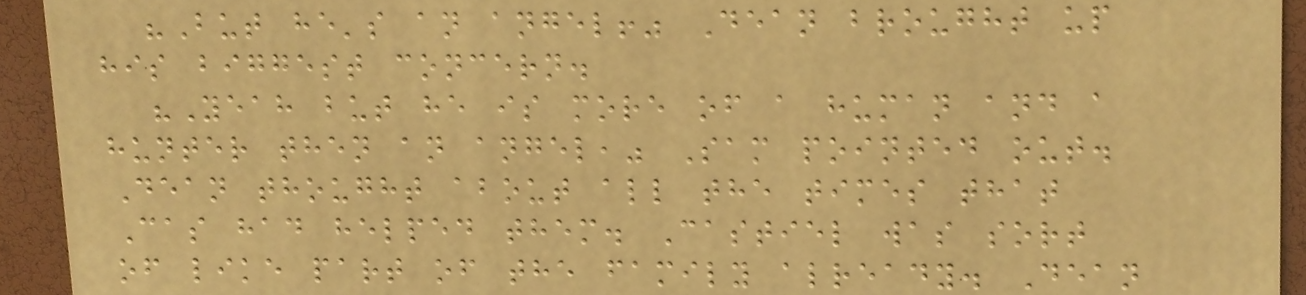"But he's an angel!" Dean brought up
his biggest concern.
"Yeah but he is more of a human and a
hunter then an angel," Sam pointed out.
Dean thought about all the times that
Cas had helped them. Castiel was sort
of like part of the family already. Dean
